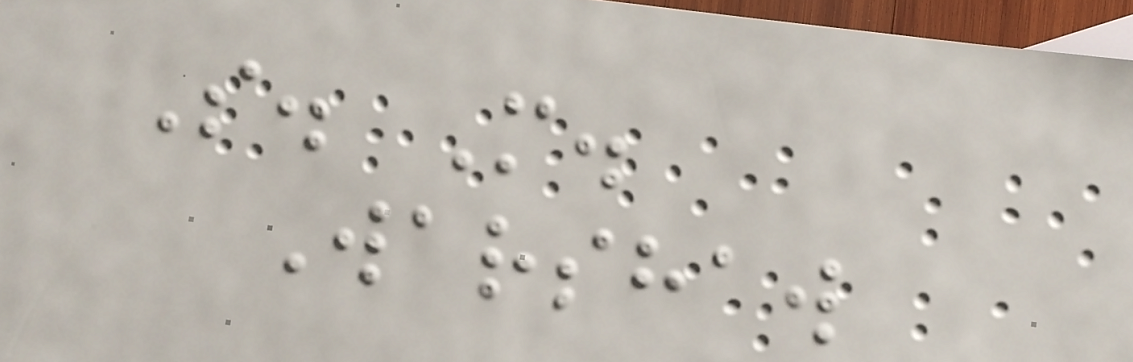S. M.
Warshaw
